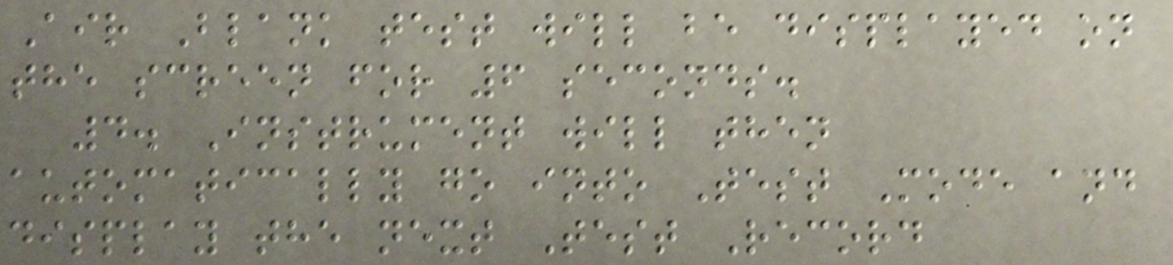Air Blank test will be displayed on
the screen for 6 seconds.
4. Instrument will then
automatically go into Test Mode and
display the next Test Record
